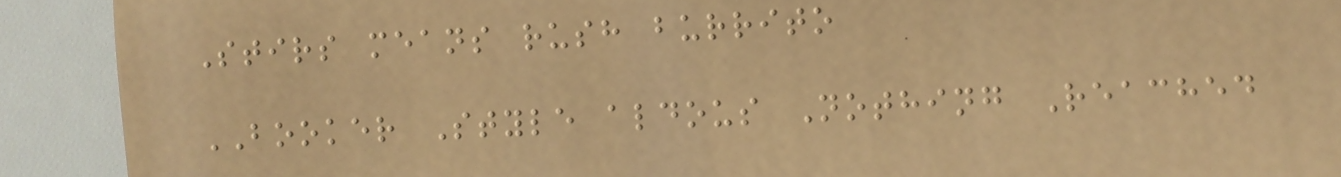Stirs means rush burrito
BOOKER Style aldous Nothing Reached
